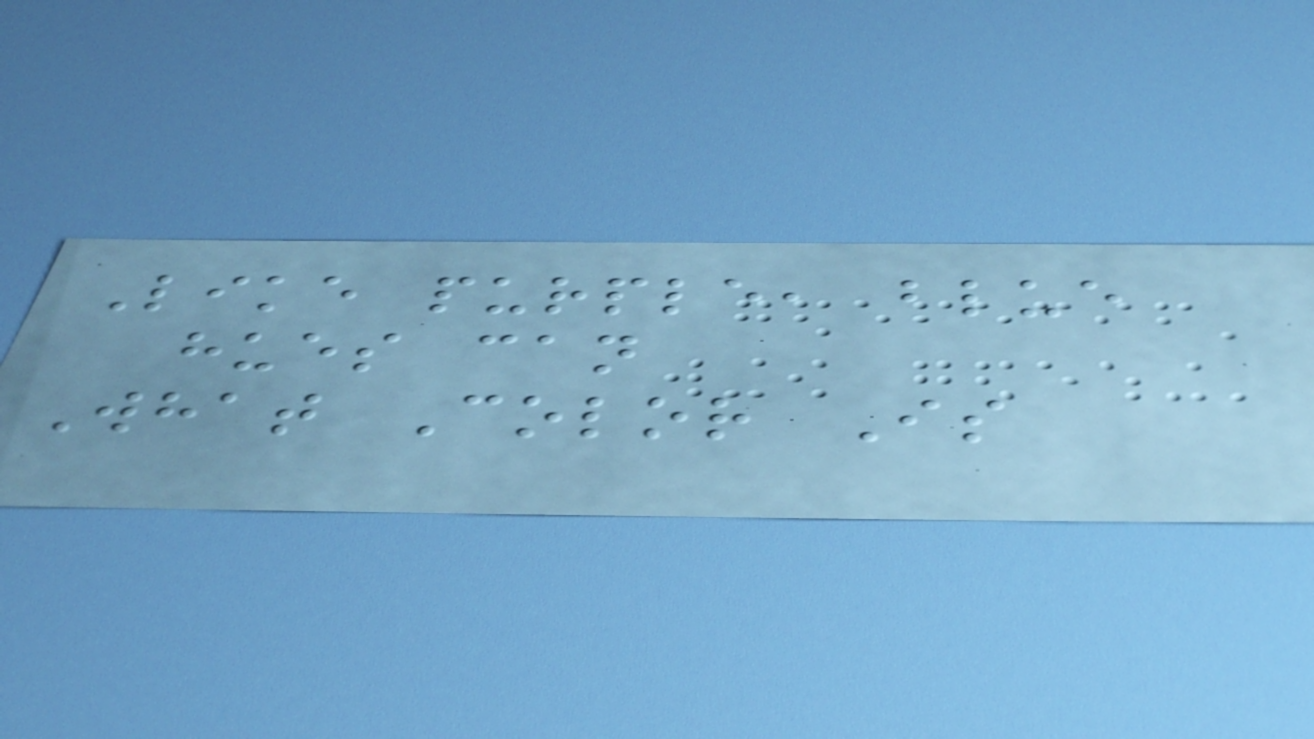Like purple, blue
hues can
What Color Is
